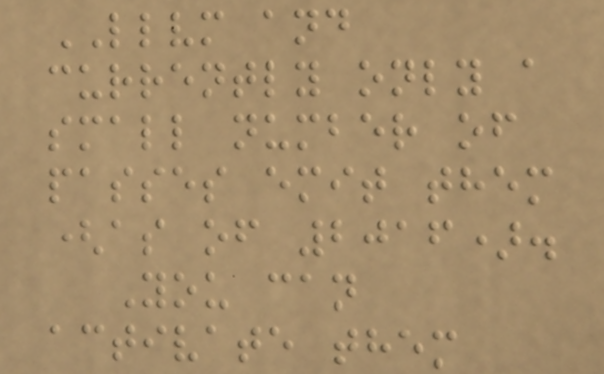LLVM and
currently only a
small number of
passes emit them
(as of 2016).
You can
activate them
